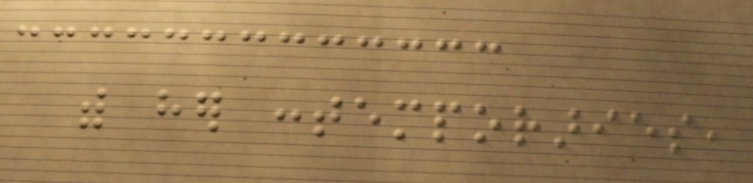with her contemporaries,
